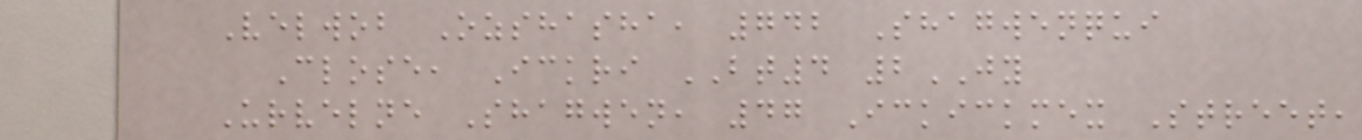Velwob Ozshasha, 742 Shagwenqui
Close, Ickri BT4 2JY
Urvelne Shagwen, 47 Ickickmex Street,
